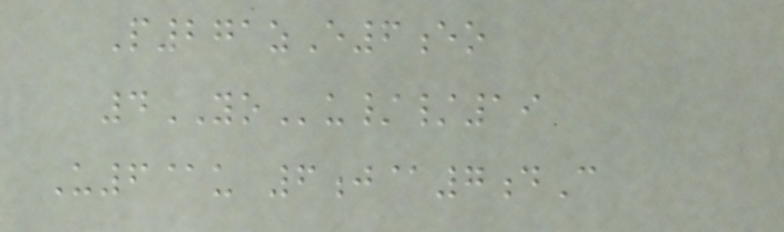P271zE6eo
4YOu//19
U6@u 6j@7dC
